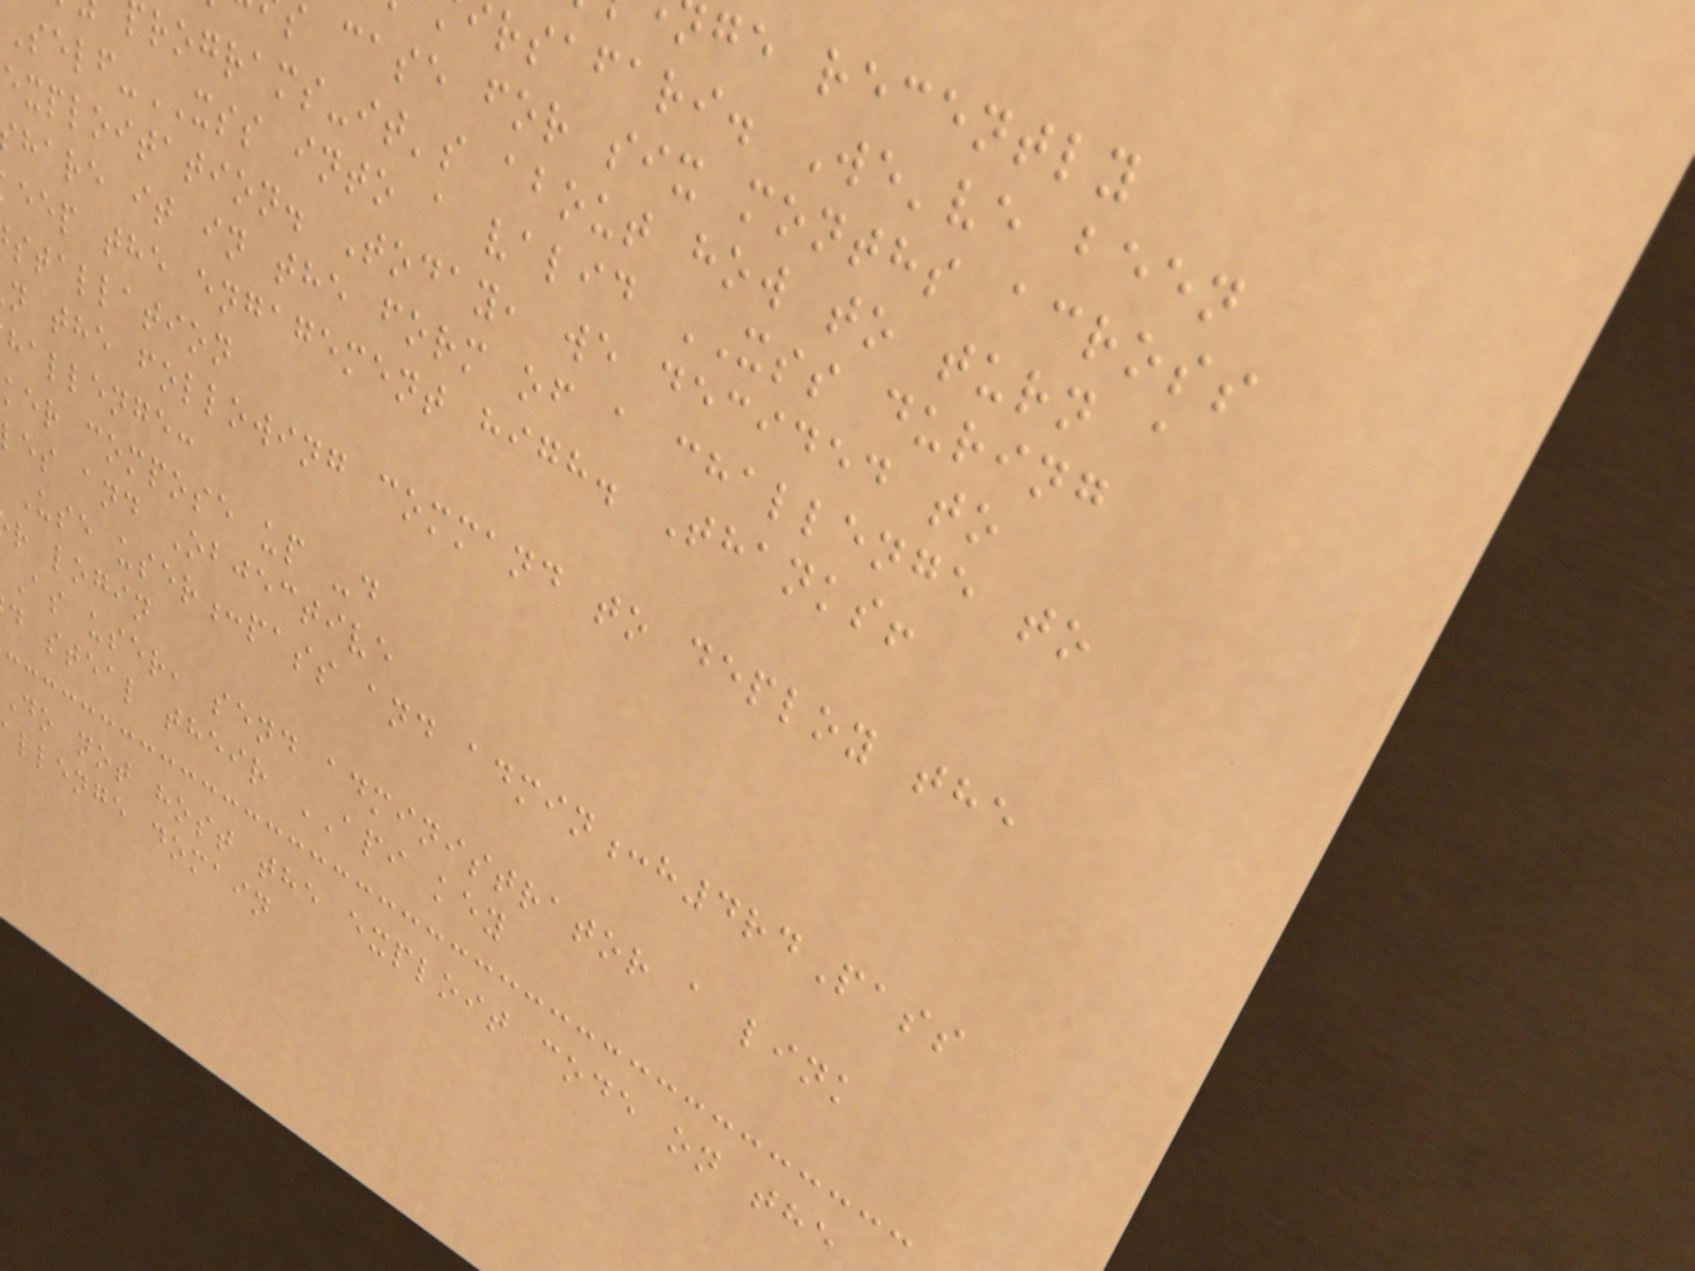ge recently
rsafari. We've been
case for six months across
rograms-it's about how to turn a
Self-XSS into a valid XSS during
exploitation. Today, we decided to
hare it in the form of a challenge to
eep the engagement high. Thanks!
stallation
n the following command to deploy the
hallenge:
ker compose up -d
es and Objective
Use user:pass and admin:h4rdPass
r login
As user, send administrator a link
d steal their API key
Do not host the exploit code on the
llenge domain
